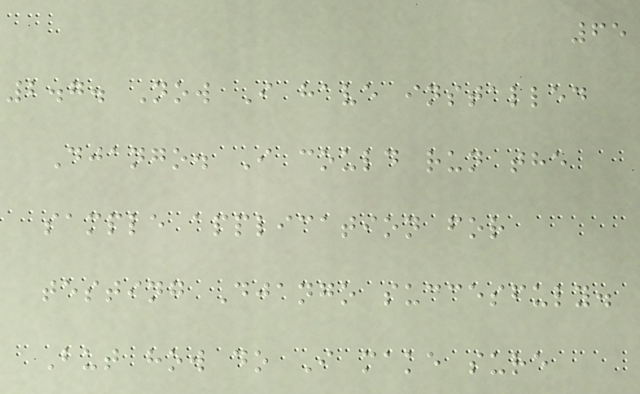65
2.7. Now I have installed
Django. I could run the
sample application for
testing Django succesfuly.
But how do I make sure
